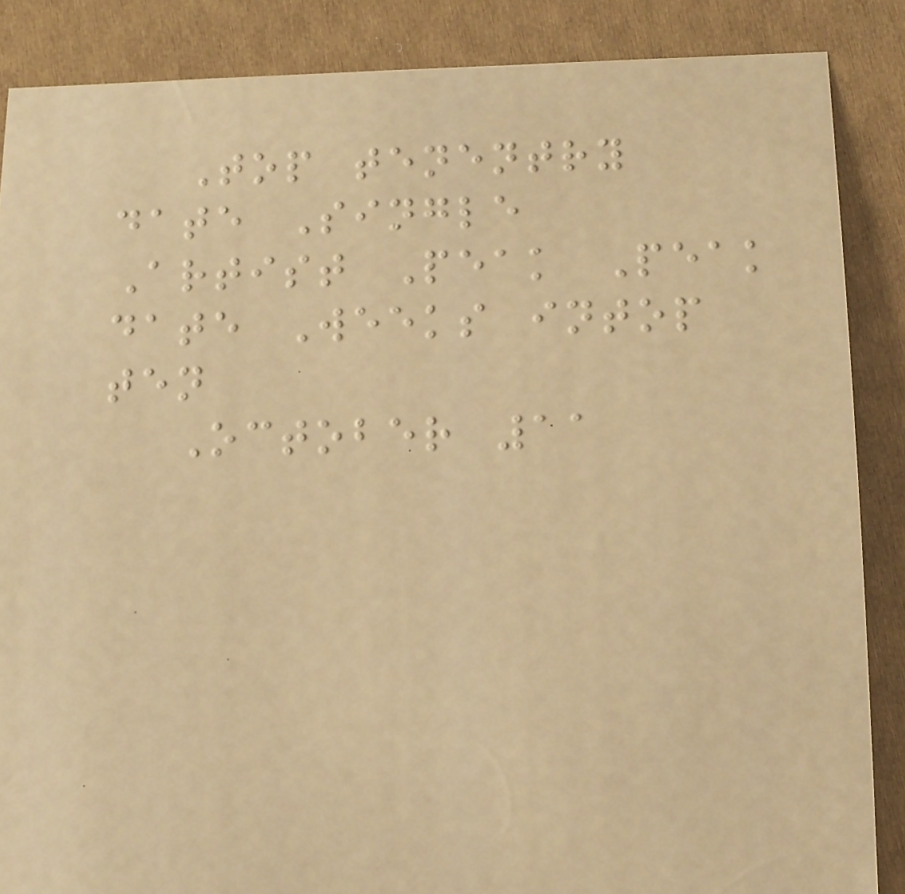Top tenentry
date Single
Artist Peak Peak
date Weeks intop
ten
October 11
